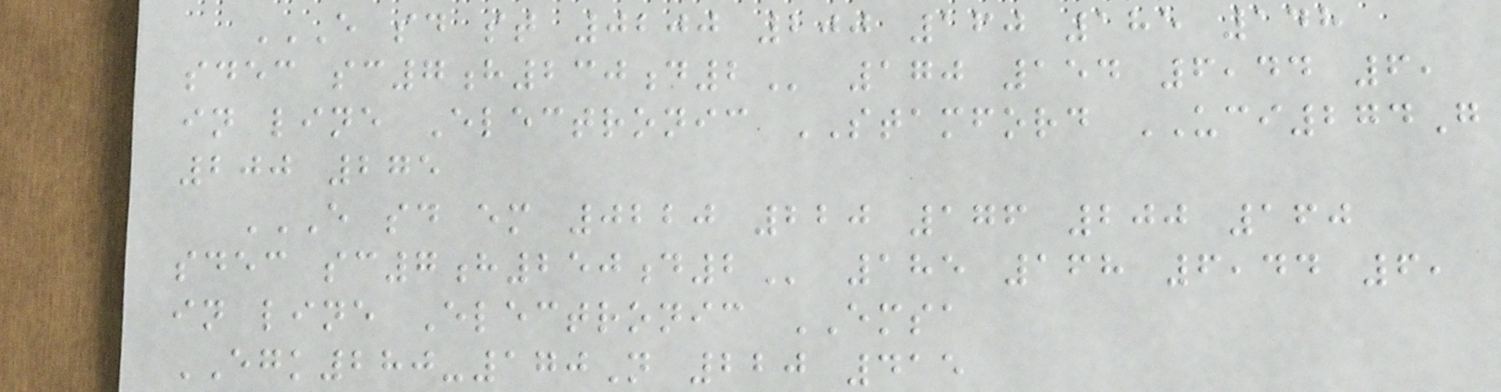E SD ST 0200 200 160 185 148
SDEC SC7H230D2 170 154 6,44 6,
in line Electronic STAMFORD UCI274G
200 275
E SD EM 0220 220 176 200 160
SDEC SC7H250D2 185 168 6,44 6,
in line Electronic EMSA
EGK280-170N 220 415
